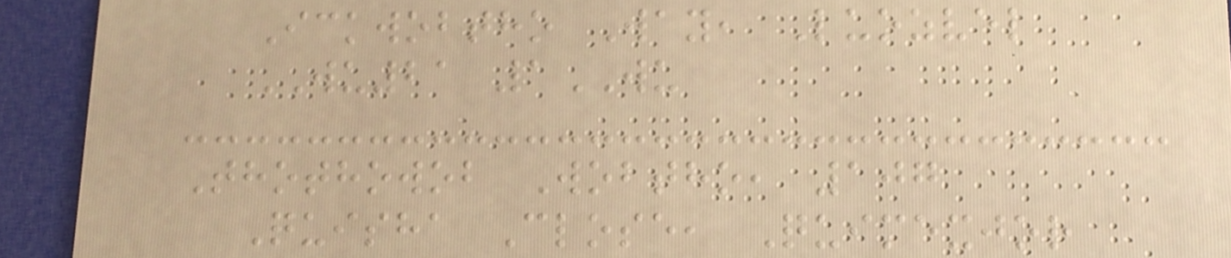Ickwobtho Way, Luozvel
WU21 1WU
Thothowob Wobtho, 107
Quisha Close, Quimexjor
